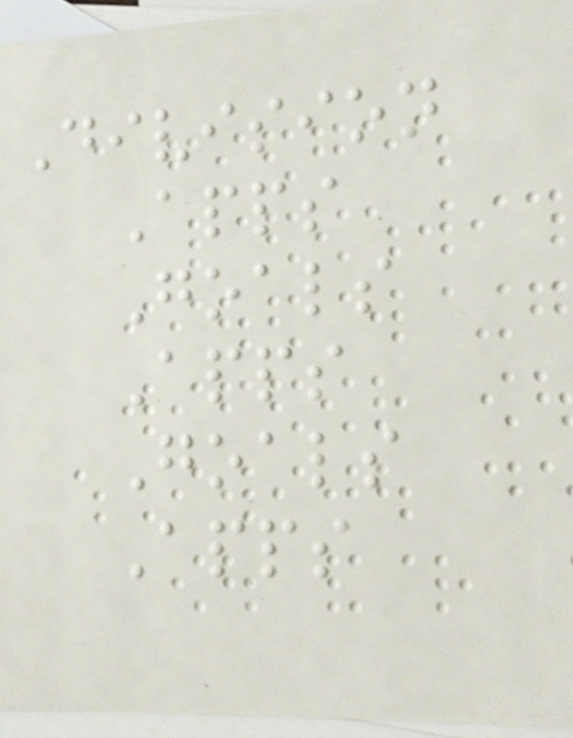Division
Apps
Goals
Apps
Goals
Apps
